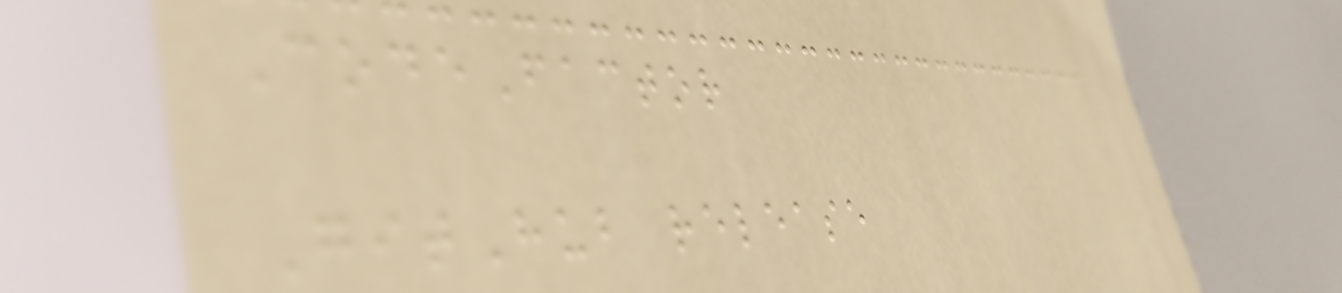CodeFactor
GitHub release
